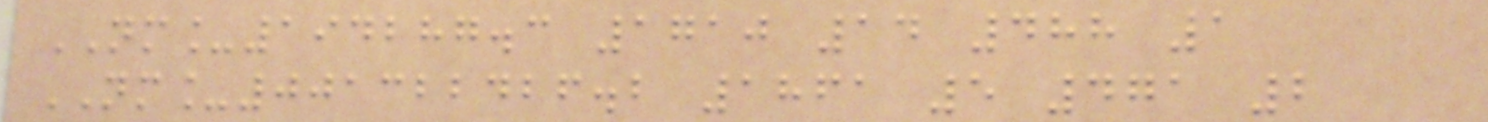NM_194287.3 1710 14 488 1
NM_001322426.2 1861 5 471 2
